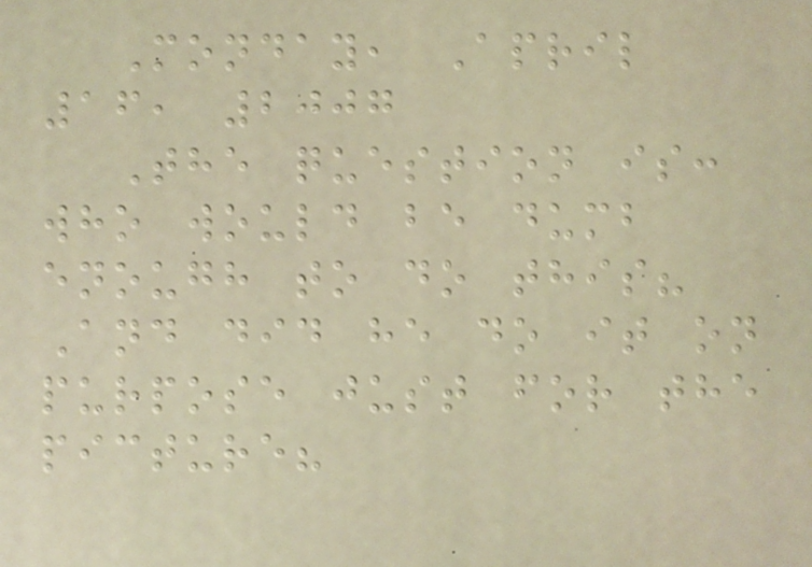Monday, April
16, 2007
The question is:
who would be dumb
enough to do this?
And did he do it on
purpose just for the
picture?
